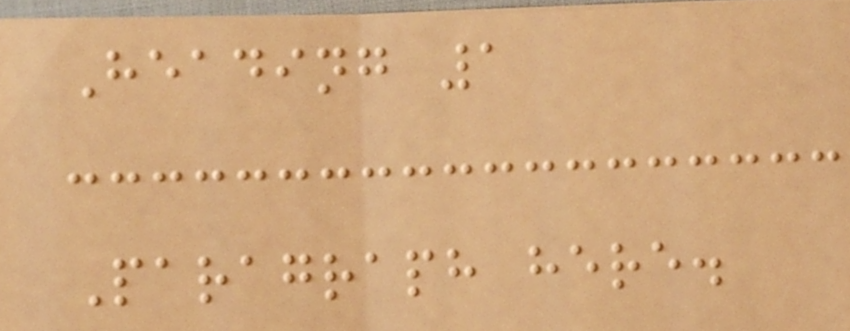Heading 1
Paragraph here.
